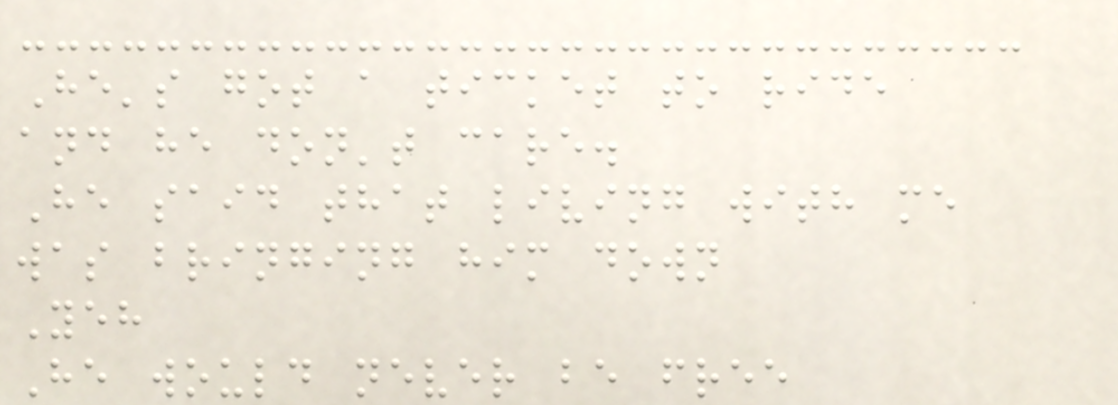He's got a ticket to ride
and he don't care.
He said that living with me
was bringing him down
Yeh
He would never be free
